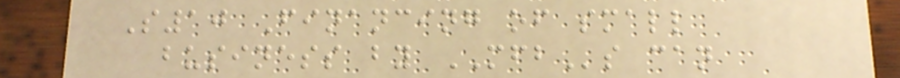S10 Financing of small
business by MFBs can
